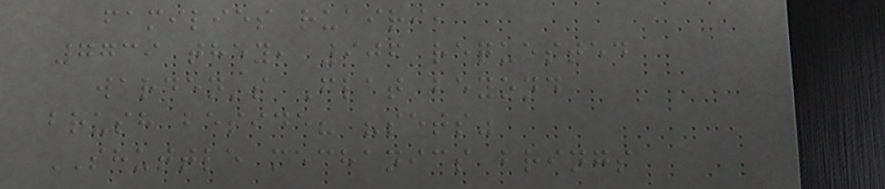families ruairi,
7739 they, 906 requested
warden's Flat beyond
brush beside? "sets"
SHUTTLE mechanics brings
